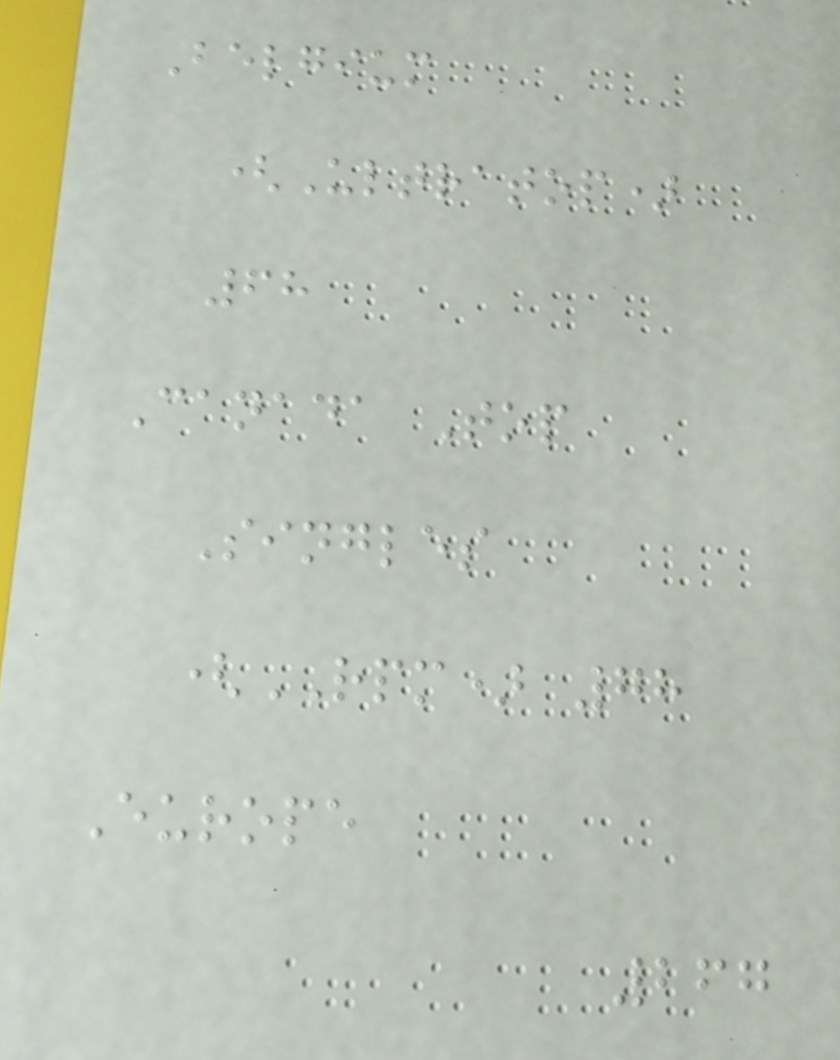Belgium
(Ultratop)
68
Canada Top
Singles
(RPM) 78
Europe
267
